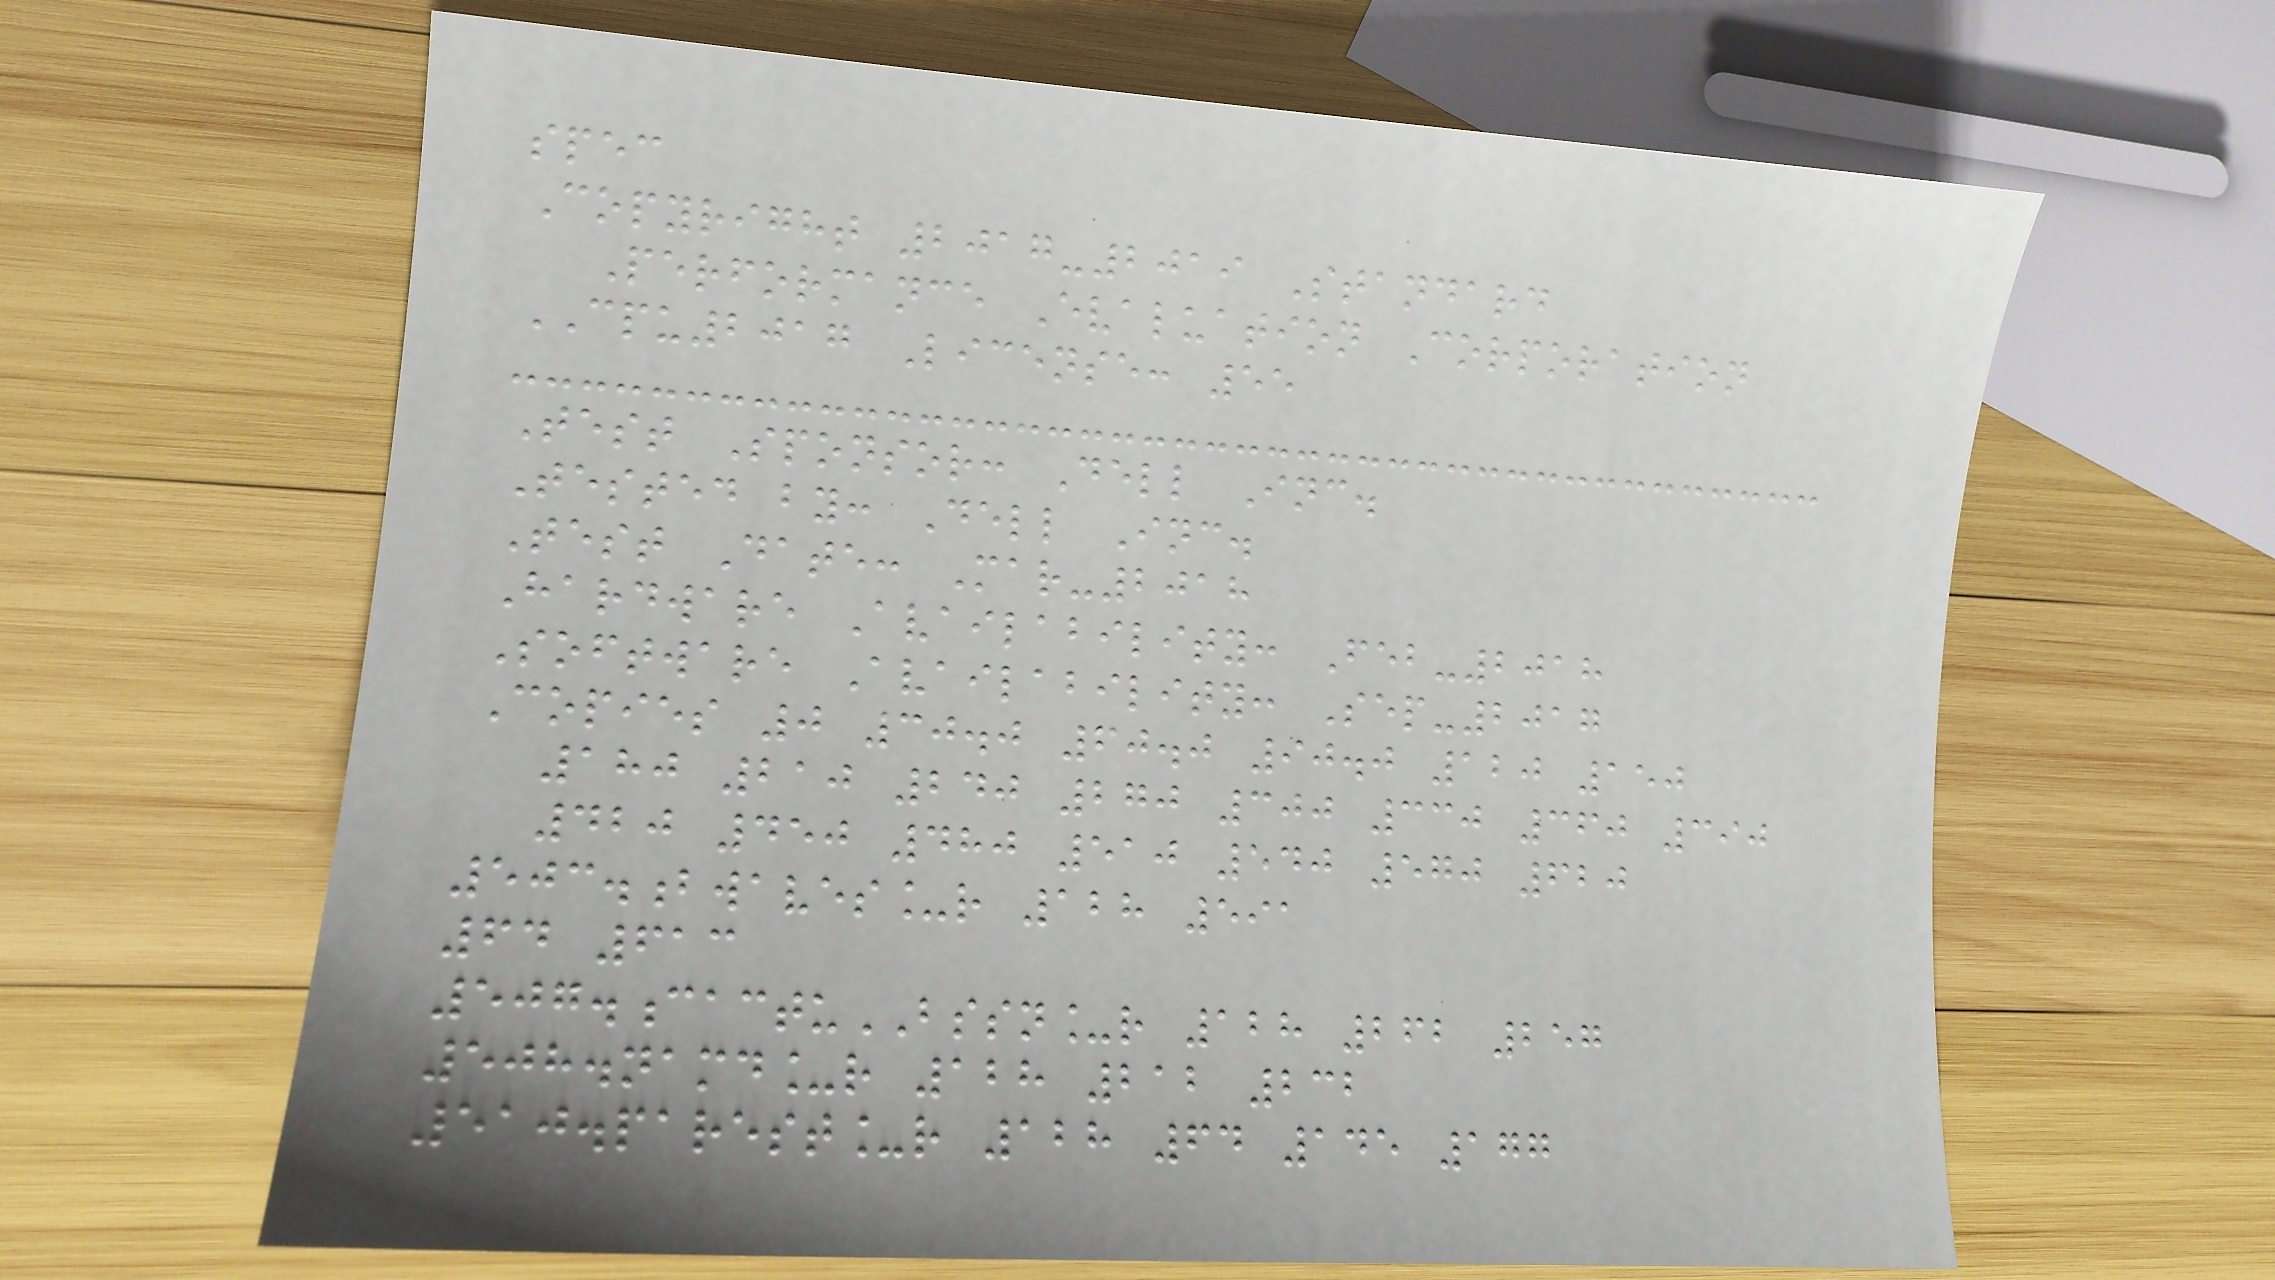spec
Copyright 2017-2019 Standard
Performance Evaluation Corporation
CPU2017 License: 55
Test Sponsor: Dell Inc.
Tested by: Dell Inc.
Test Date: Mar-2018
Hardware Availability: Feb-2018
Software Availability: Sep-2017
Copies 0 30.0 60.0 90.0 120 150
180 210 240 270 300 330 360 390
420 450 480 510 540 570 620
503.bwaves_r 128 591
64 613
507.cactuBSSN_r 128 262 257
508.namd_r 128 212 232
510.parest_r 128 64 145 177
